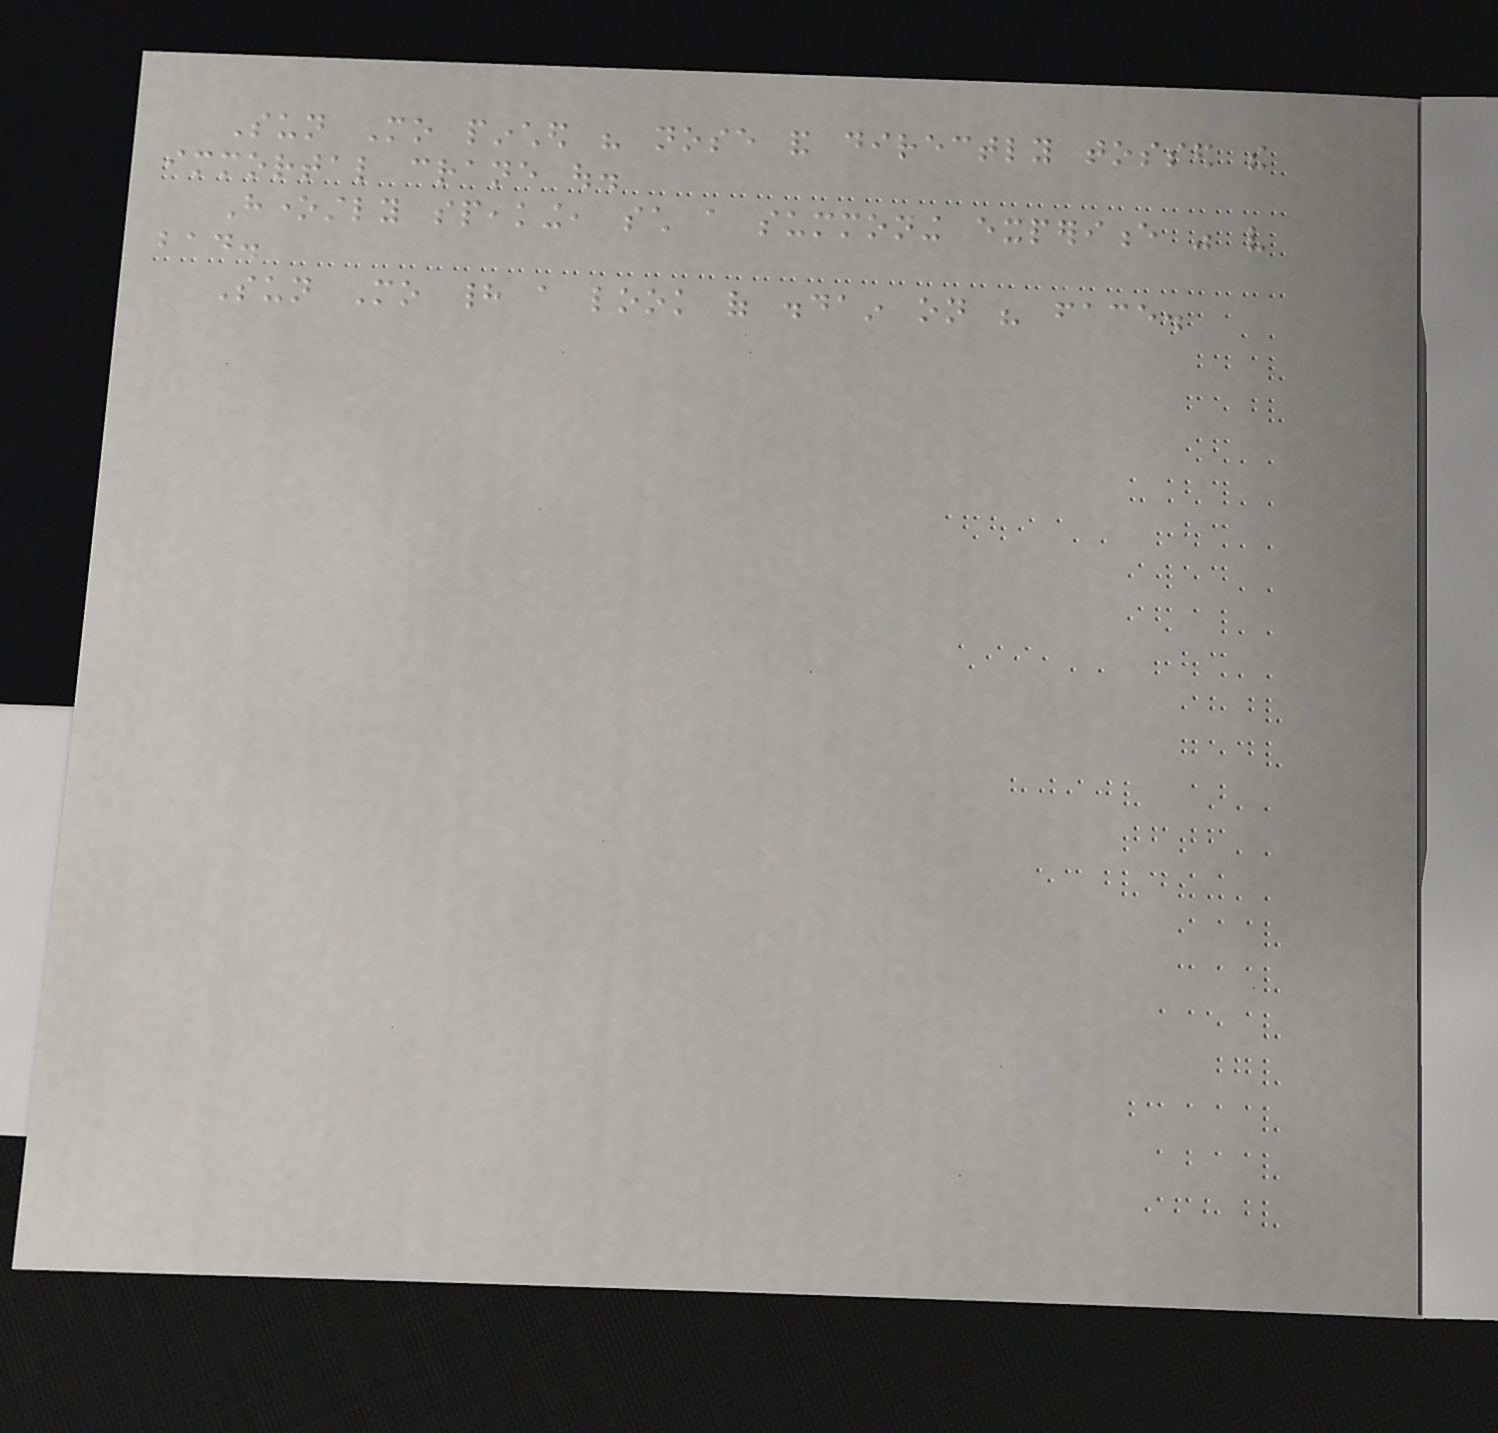Sun Mo pinched his nose and directly tossed the
immortal crane out.
Honestly speaking, such a summoning experience was very
bad.
Sun Mo had a look of disdain on his face.
